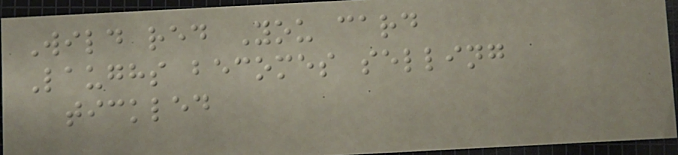Wild red You card
Laughs becomes selling
tickled
